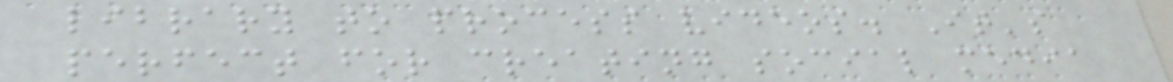library to process videos. It's
perfect for creating social media
